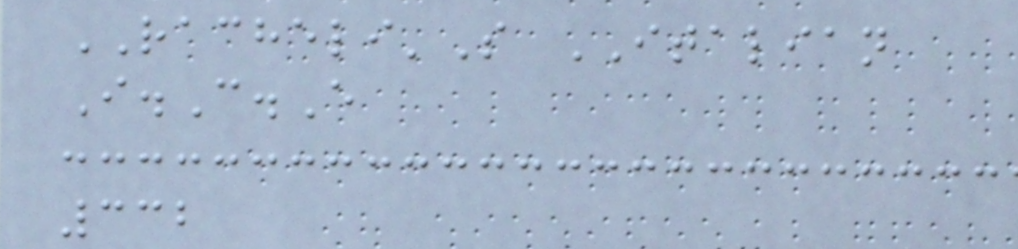RACHELI'S ITALIAN
I.C.E
332
